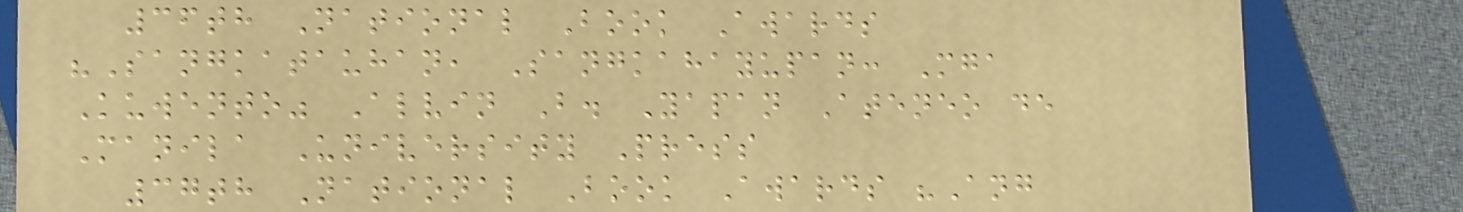36th National Book Awards
"Sangkatauhan, Sangkahayupan: Mga
Kuwento" Alvin B. Yapan Ateneo de
Manila University Press
37th National Book Awards "Ang
